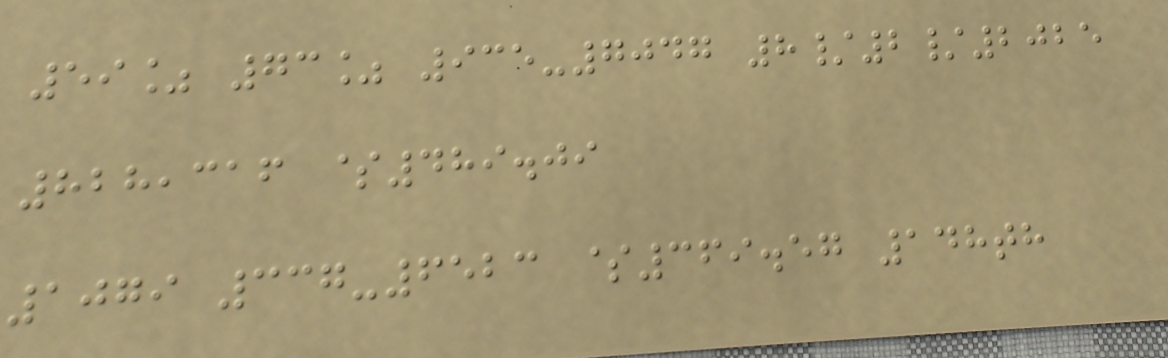59% 73% 935-7047 8/2/2025
828,316 $489.09
1079 337-6523 $369.57 148th
